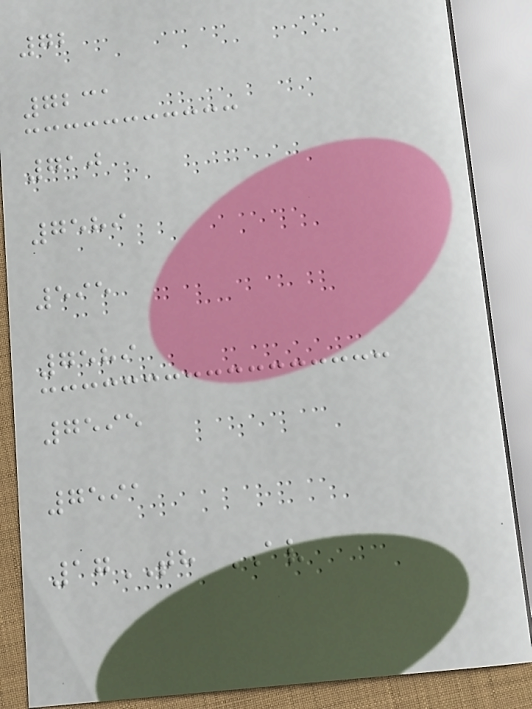72
7231
710
7589
595
7589
7595
7591
17TH AV
